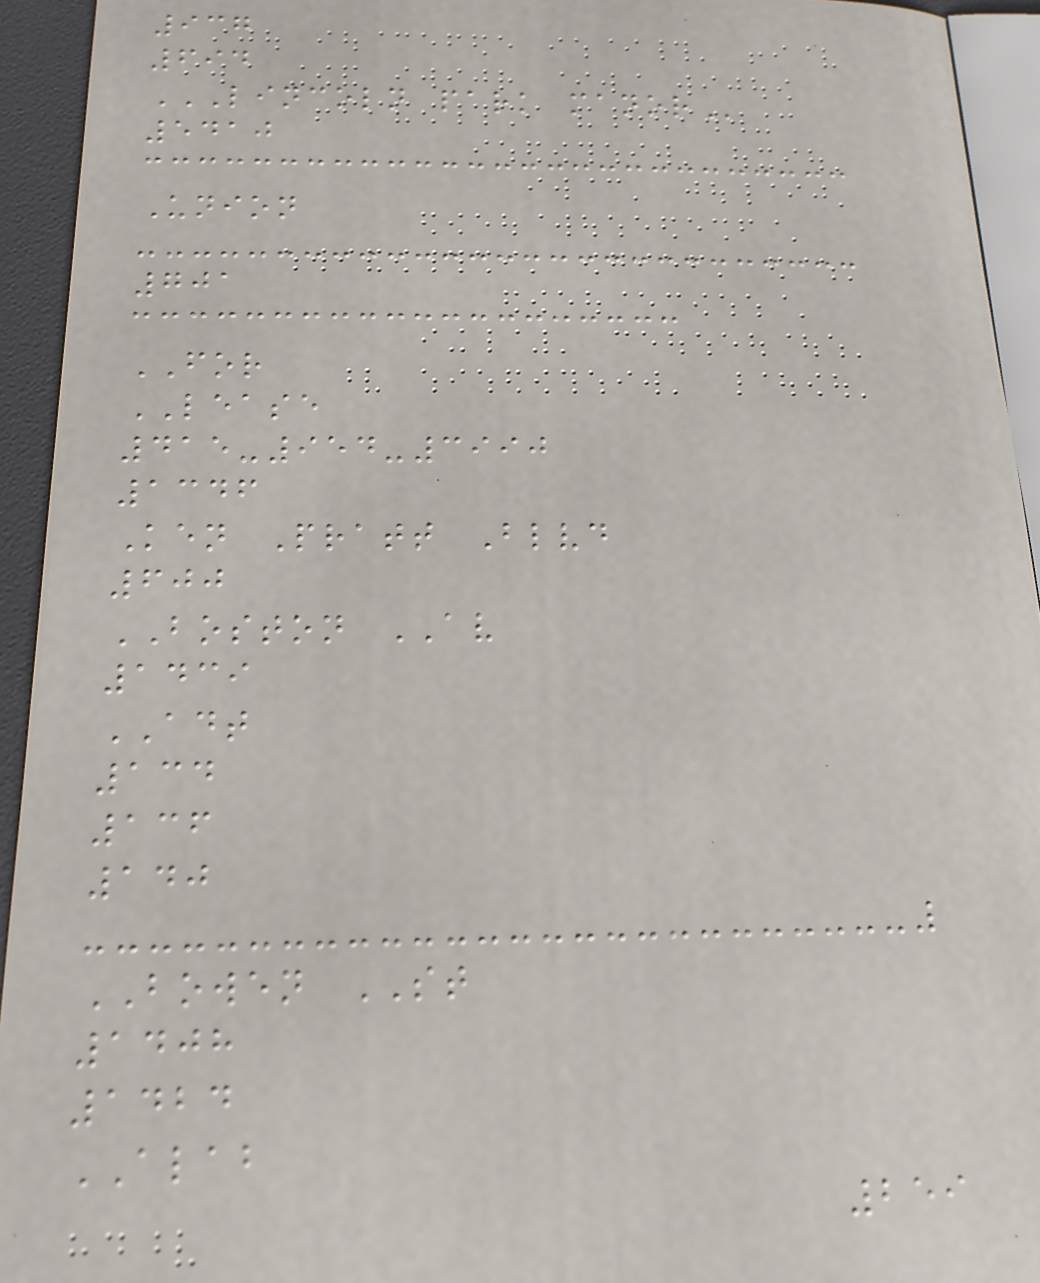937
694
LINCOLN PARK MANOR
5410
Union
701
FOR
LEASE
415-954-3990
1346
Ken Pratt Blvd
600
BOSTON AV
1439
ADT
134
136
140
BOWEN ST
1408
1424
ALAB
259
